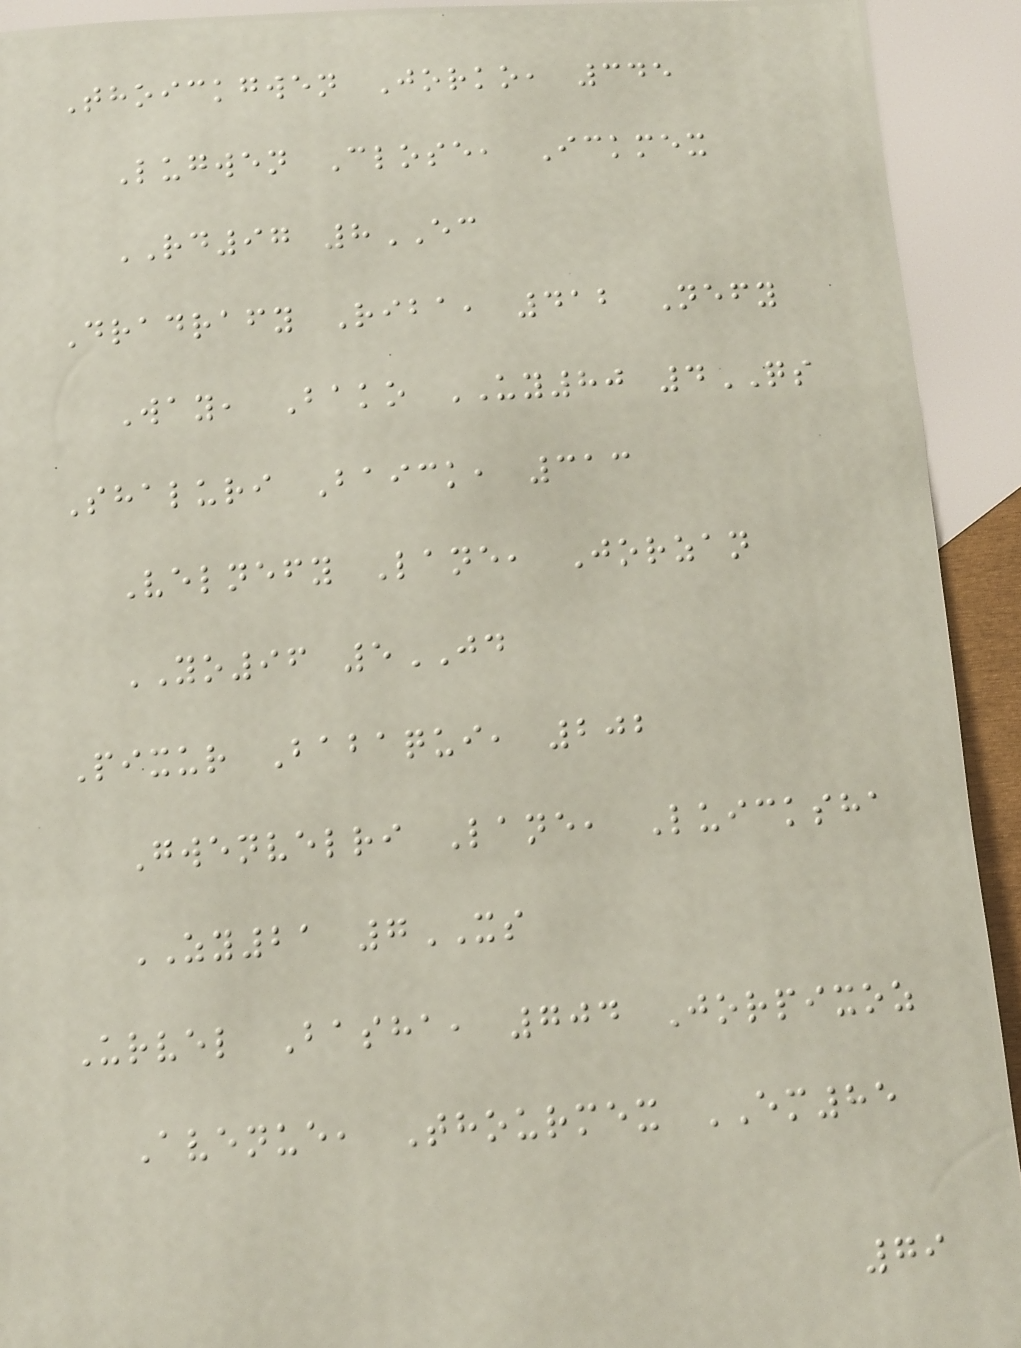Thoickgwen Jorko, 345
Lugwen Close, Ickmex
RD97 8EC
Dradrafy Riba, 412 Nefy
Way, Bako UY80 4QS
Shaluri Baick, 313
Velnefy Lane, Jorzan
YO96 5JD
Pixur Babaqui, 202
Gwenvelri Lane, Luicksha
ZY21 7XS
Urvel Basha, 704 Jorpixoz
Avenue, Thourmex EM85
79
